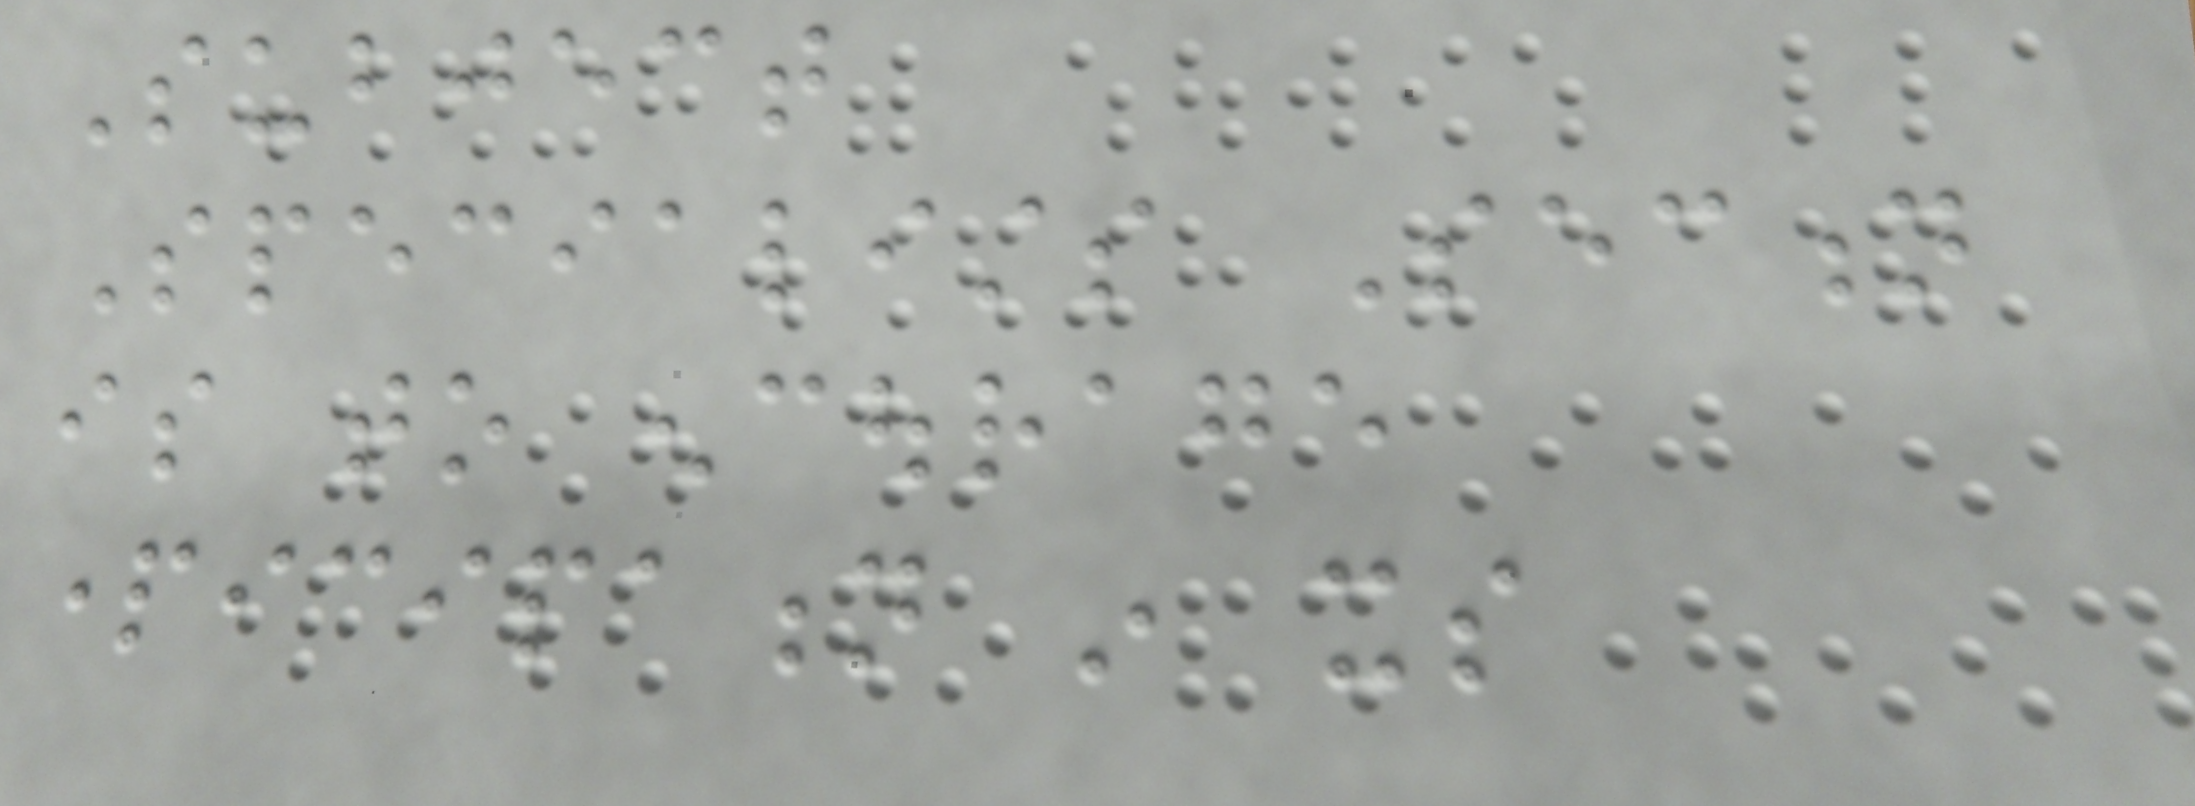Subject
Specialists Section
is to encourage
participation in its
